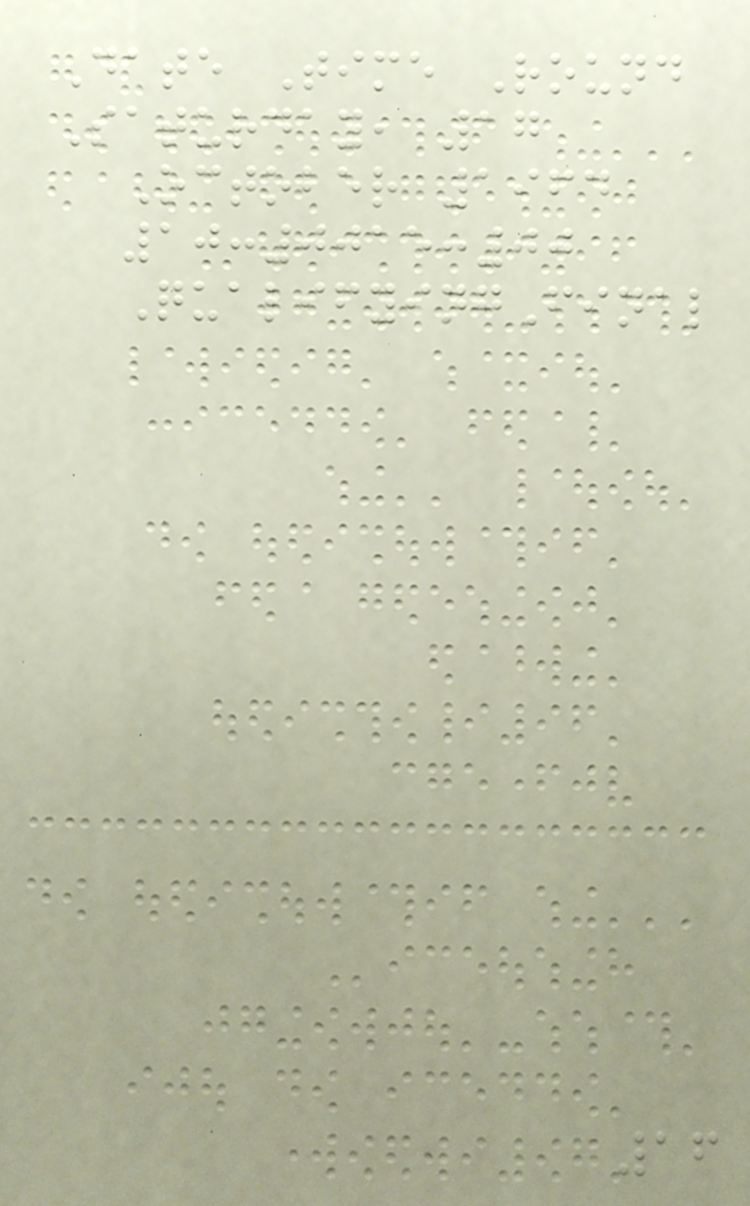Date Time Round
Saturday, 17
October 1964
10:0015:00
QualifyingFinal
16
